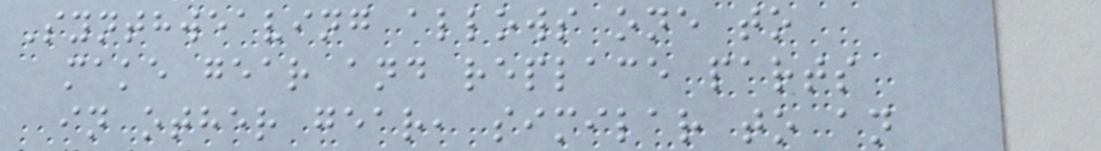Synthweaving allows one to
make gear and replace parts
in other gear, similar to an
